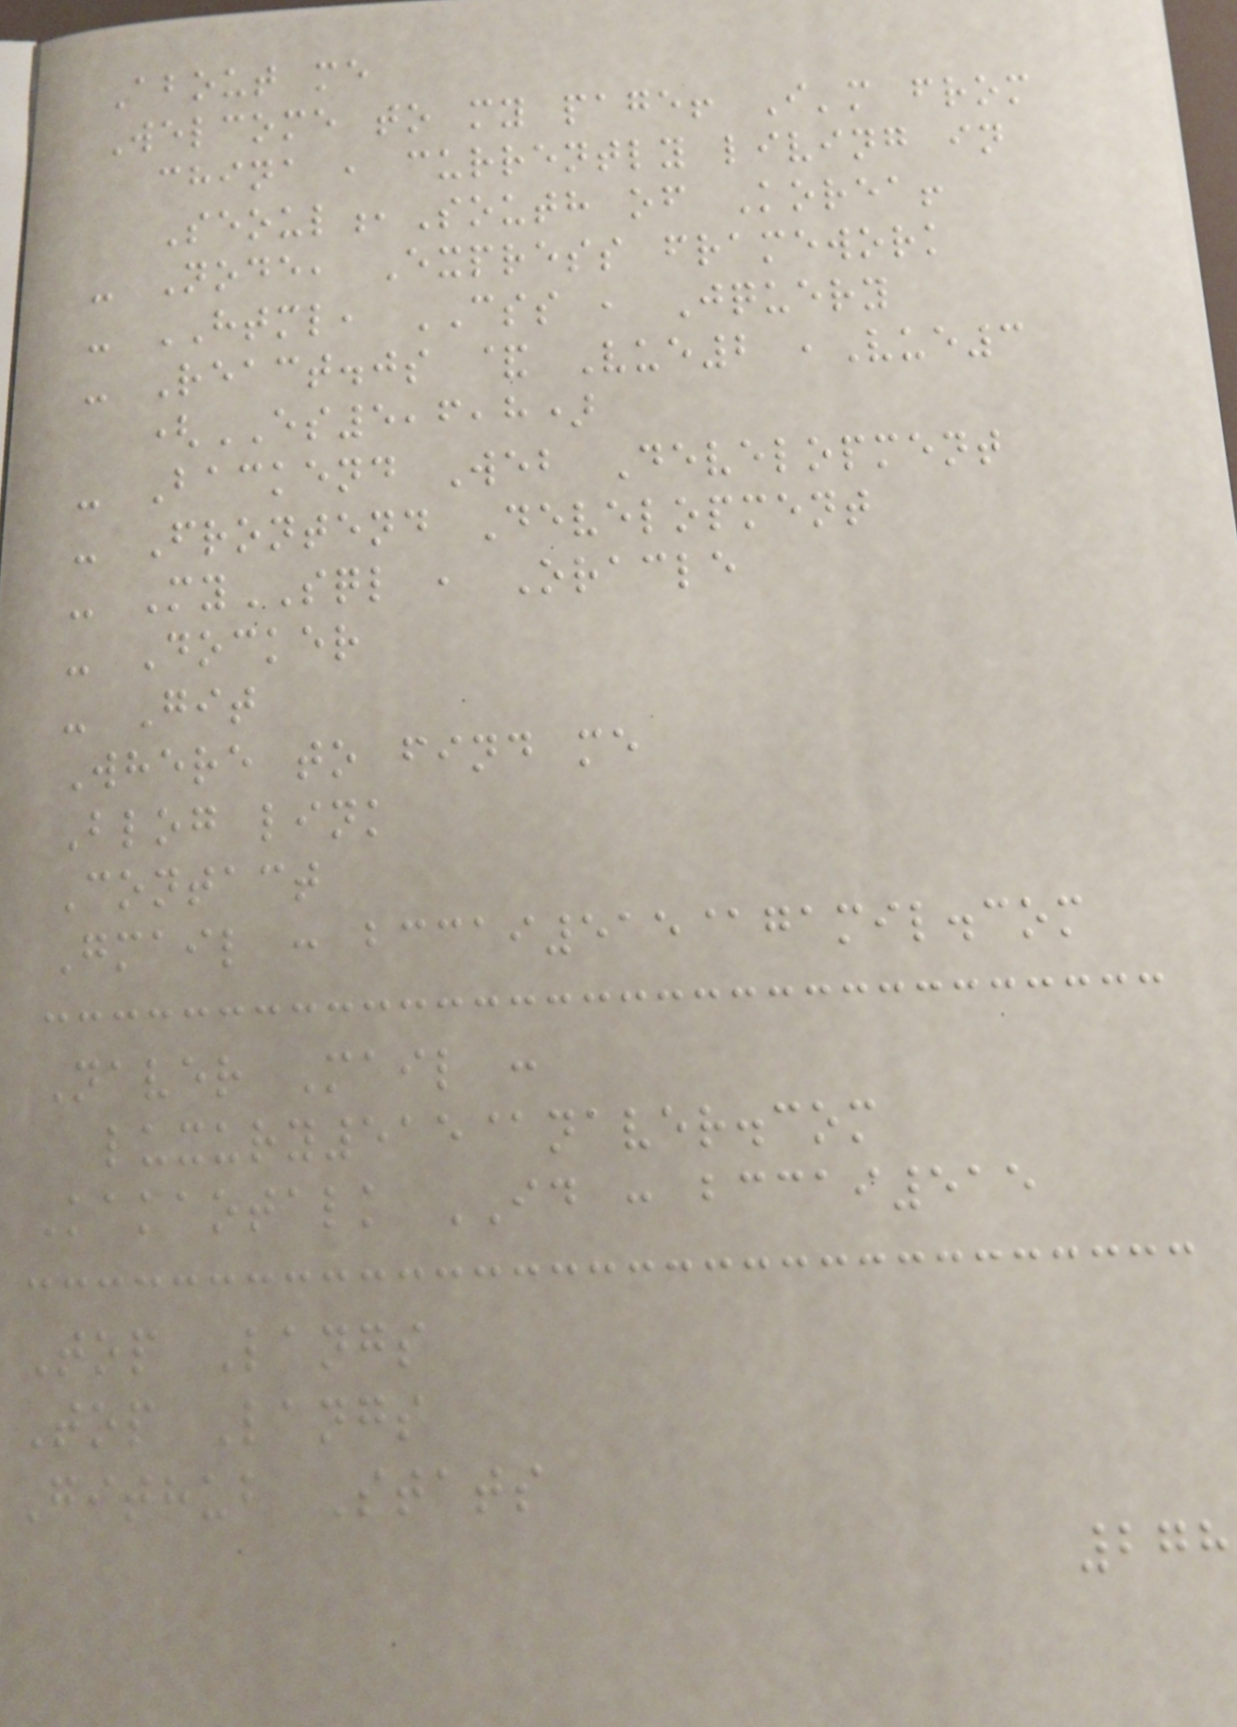About me
Welcome to my page! I'm from
china , currently living in
Seoul,South of Korea!
- Node, Express framework
- HTML, CSS , Jquery
- React.js & Vue2 ,Vue3
(ES5,6,8)
- Backend Web Development
- Frontend Development
- MySQL , Oracle
- Docker
- Git
Where to find me
Blog link
Contact
Gmail : bccai515@gamil.com
Naver Mail :
luxury515@naver.com
Kakaotalk ID : bccai515
Top Langs
Top Langs
Github Stats
278
